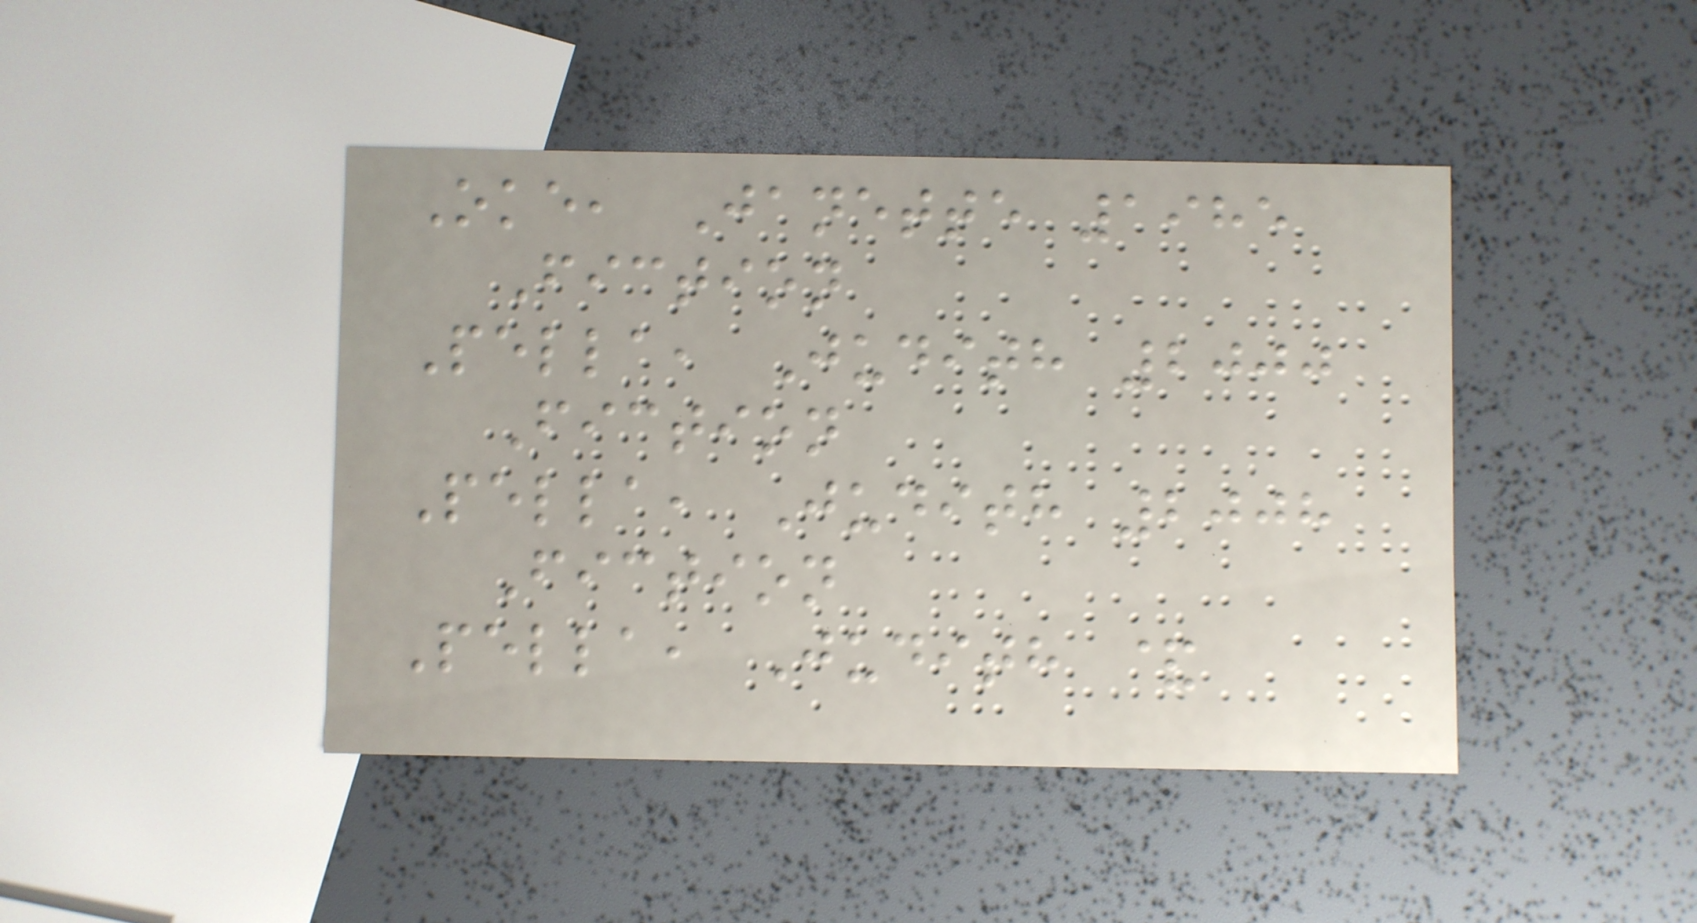Oke, Janette 1985
Fiction
Pella, Judith 2000
Fiction
Pella, Judith 2008
Fiction
Pella, Judith &
